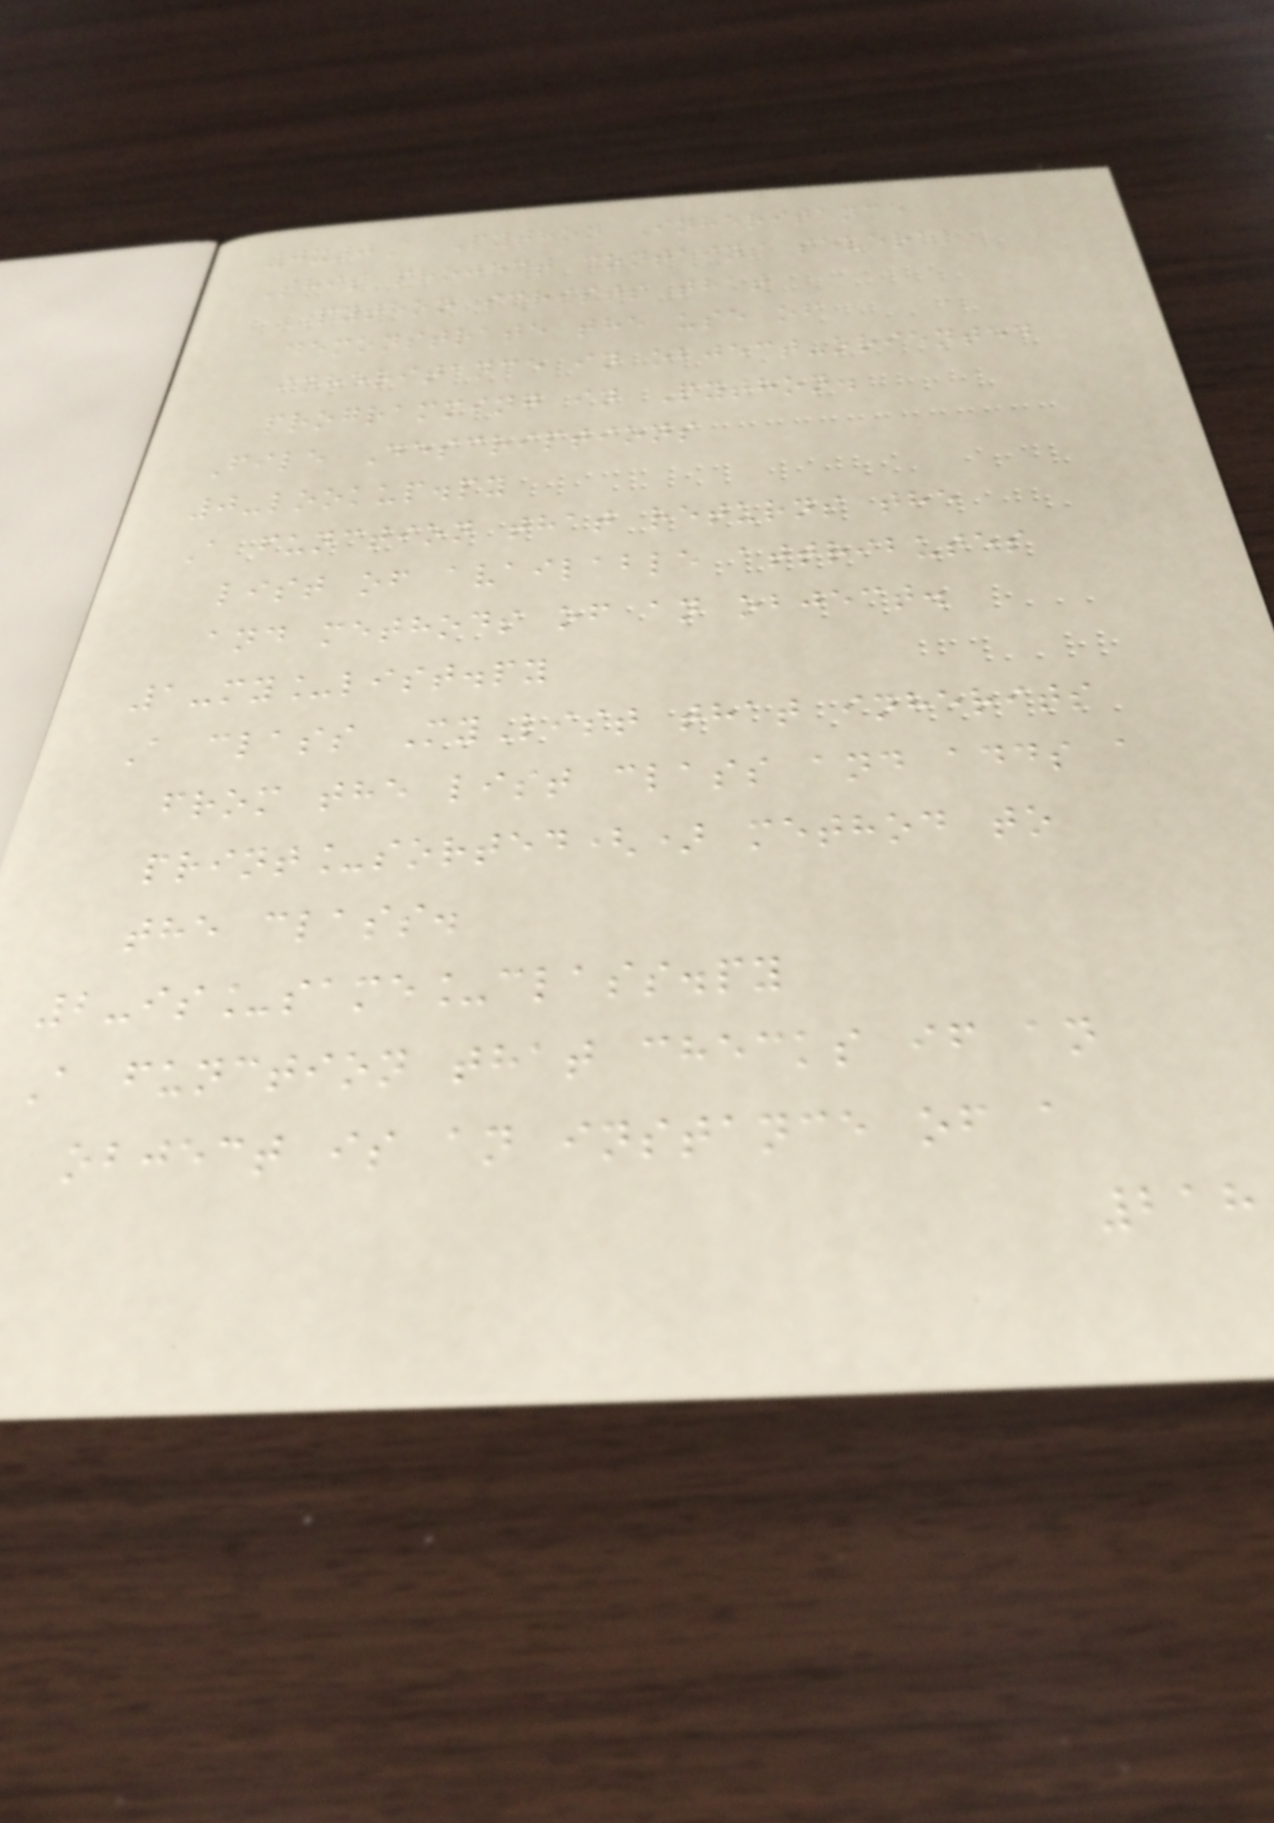0x0A Python Inheritance
This project contains several
Python scripts that
demonstrate the use of
inheritance in object-oriented
programming in Python.
File Descriptions
0-lookup.py
A function that returns the
list of available attributes
and methods of an object.
1-my_list.py
A class MyList that inherits
from the list class and adds a
print_sorted() method to
the class.
2-is_same_class.py
A function that checks if an
object is an instance of a
218
